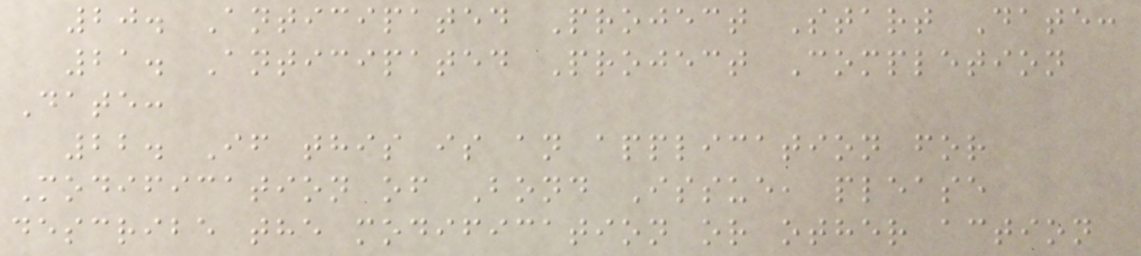20. Anticipated Project Start Date:
21. Anticipated Project Completion
Date:
22. If this is an application for
Modification of Bond Issue, please
describe the modification or other action
